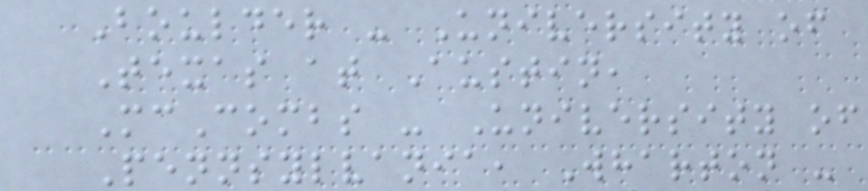Boulder - University of
Texas at Austin,
McCombs - University of
Pennsylvania, Wharton -
